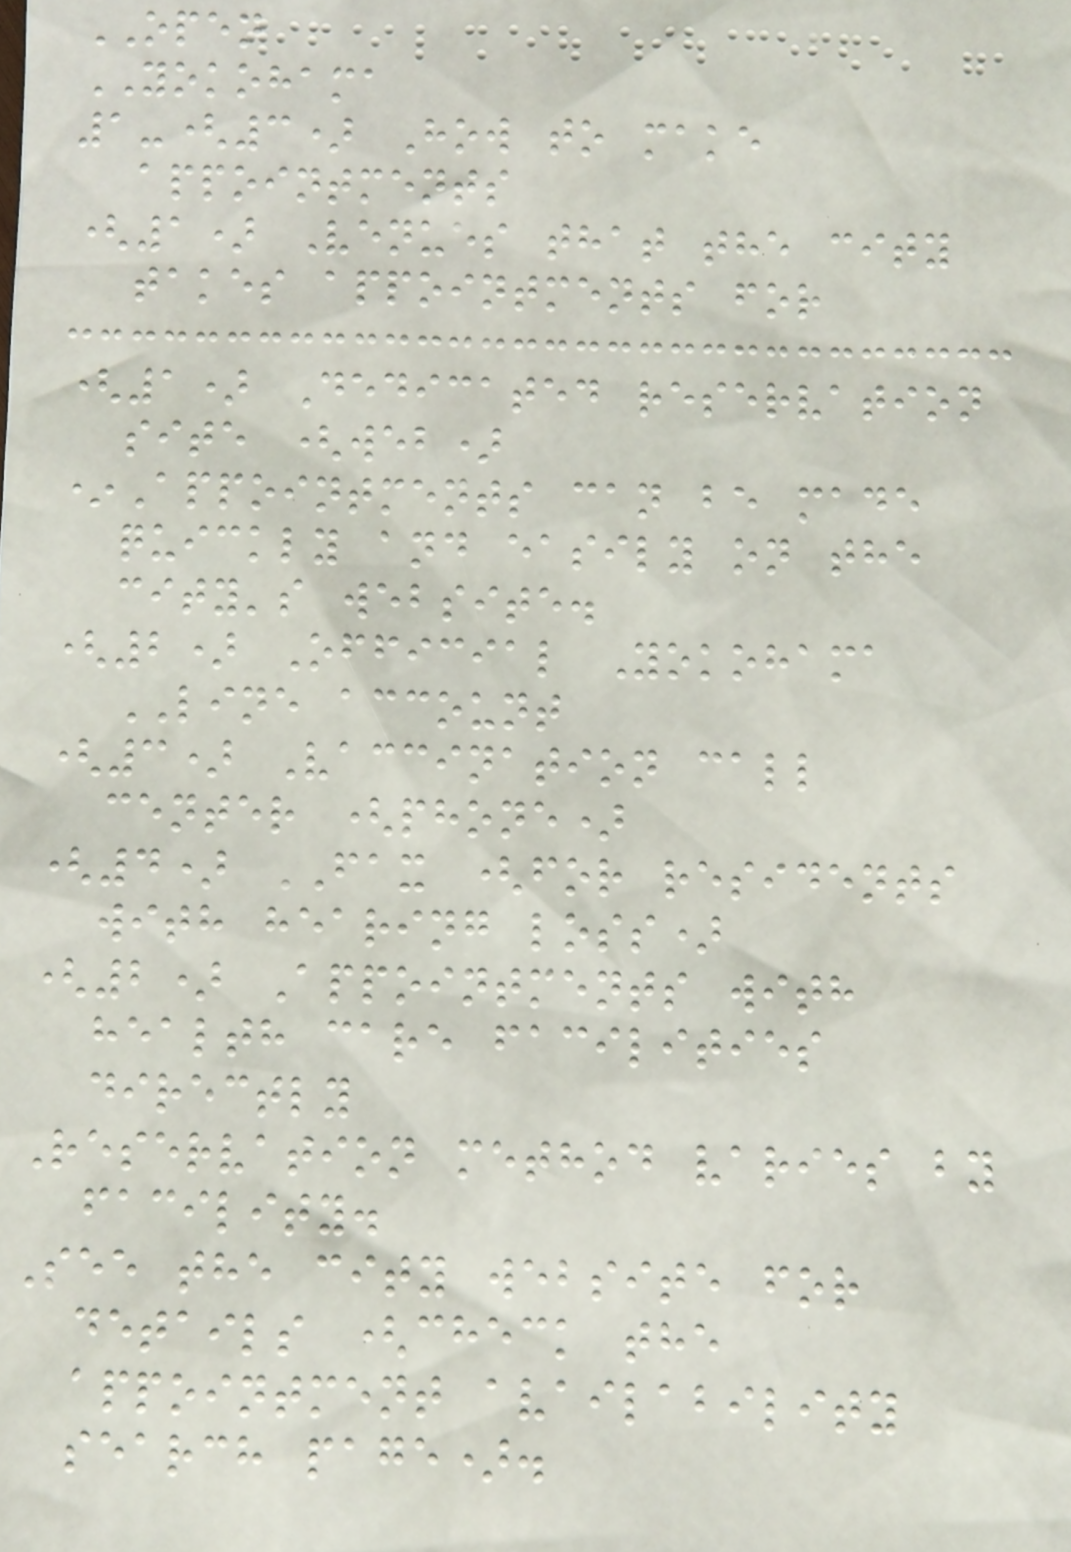OPEN
YOKOHAMA
1-(3) How to make
appointments
(1) Venues that the city
takes appointments for
(1) Dedicated reservation
site (web)
*Appointments can be made
quickly and easily on the
city's website.
(2) Official Yokohama
LINE account
(3) Vaccination call
center (phone)
(4) FAX (for residents
with hearing loss)
(2) Appointments with
health care facilities
directly
Reservation method varies by
facility.
See the city website for
details (check the
appointment availability
search page).
